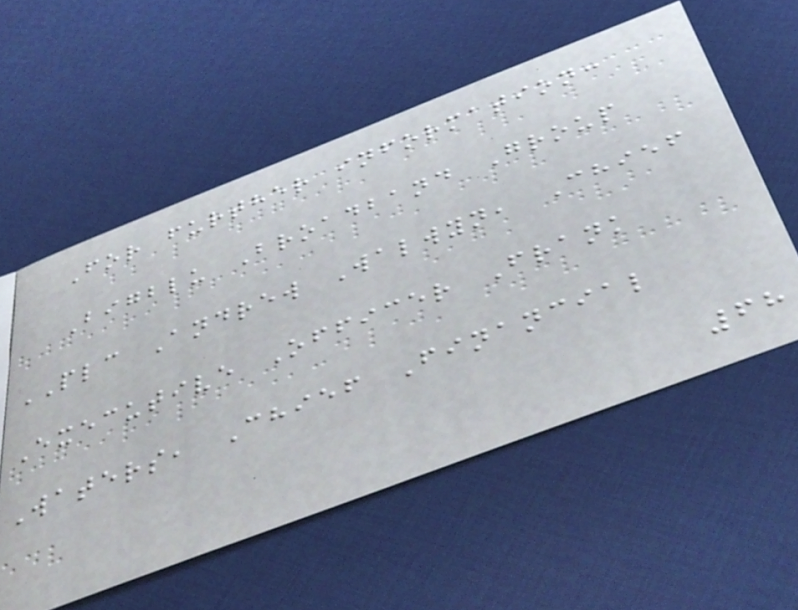For further information:
Bigblu Broadband Group
PLC Andrew Walwyn, Chief
Executive Officer Frank
Waters, Chief Financial
68
